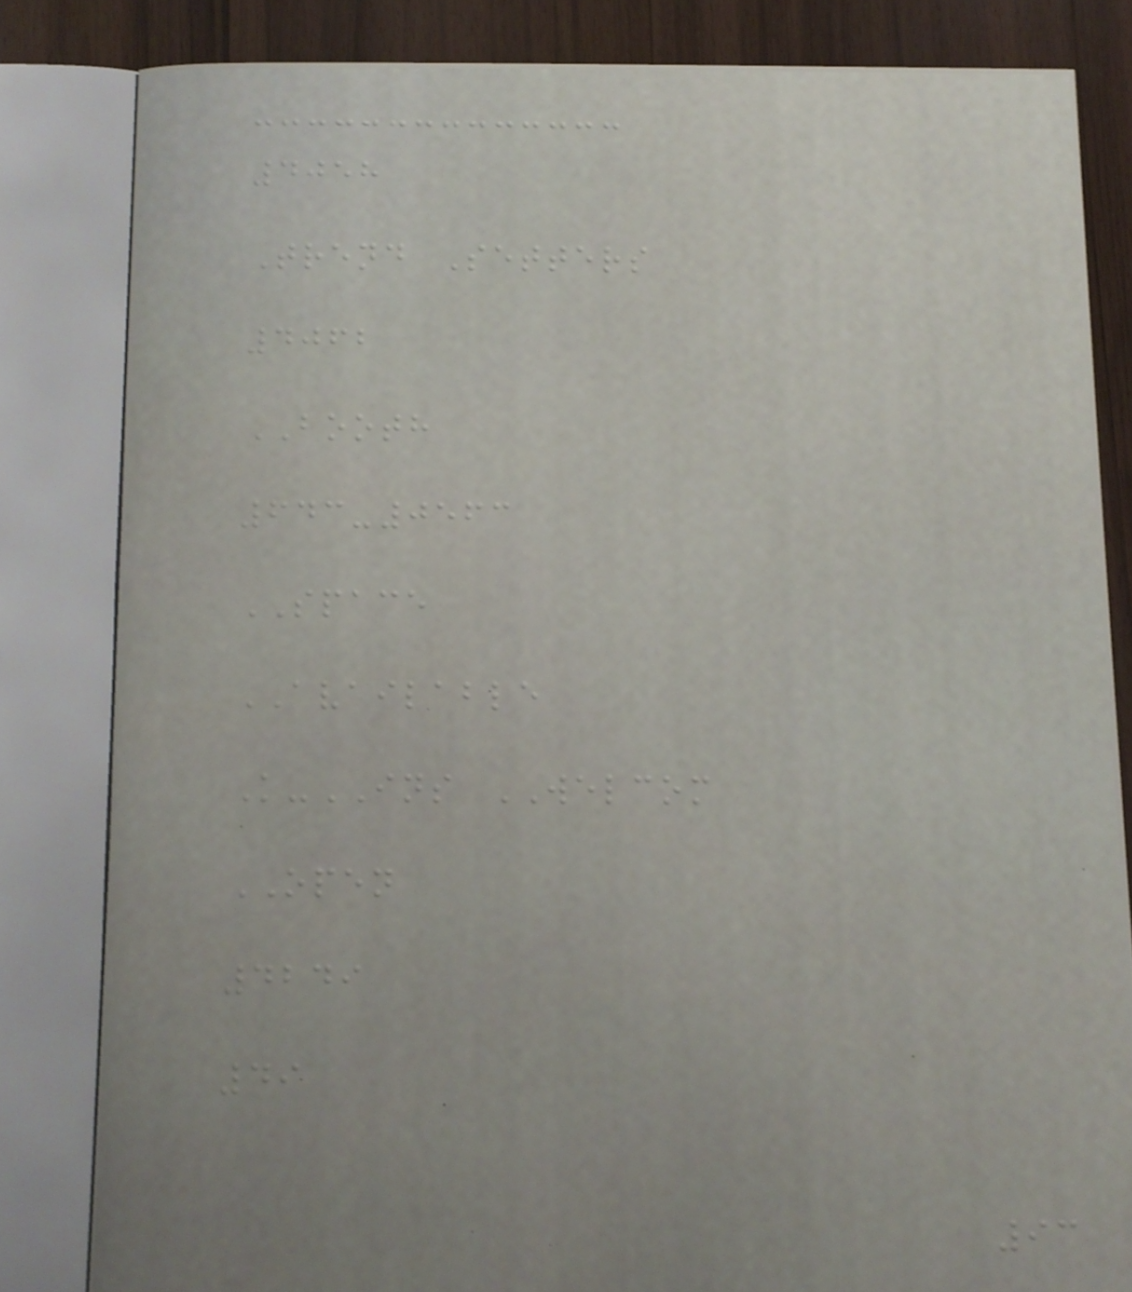4058
Trend Setters
4062
BOOTH
643-0563
SPACE
AVAILABLE
K-INS WELCOM
OPEN
4249
49
93
